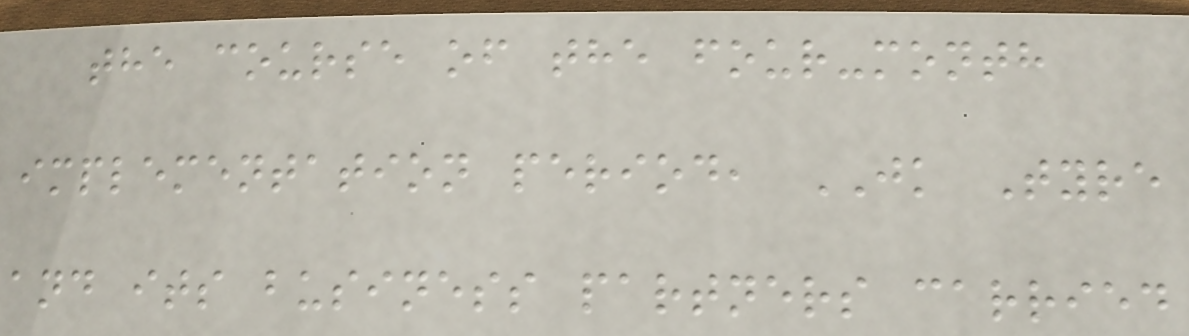the course of the four-month
implementation period, JK Tyre
and its business partners carried
